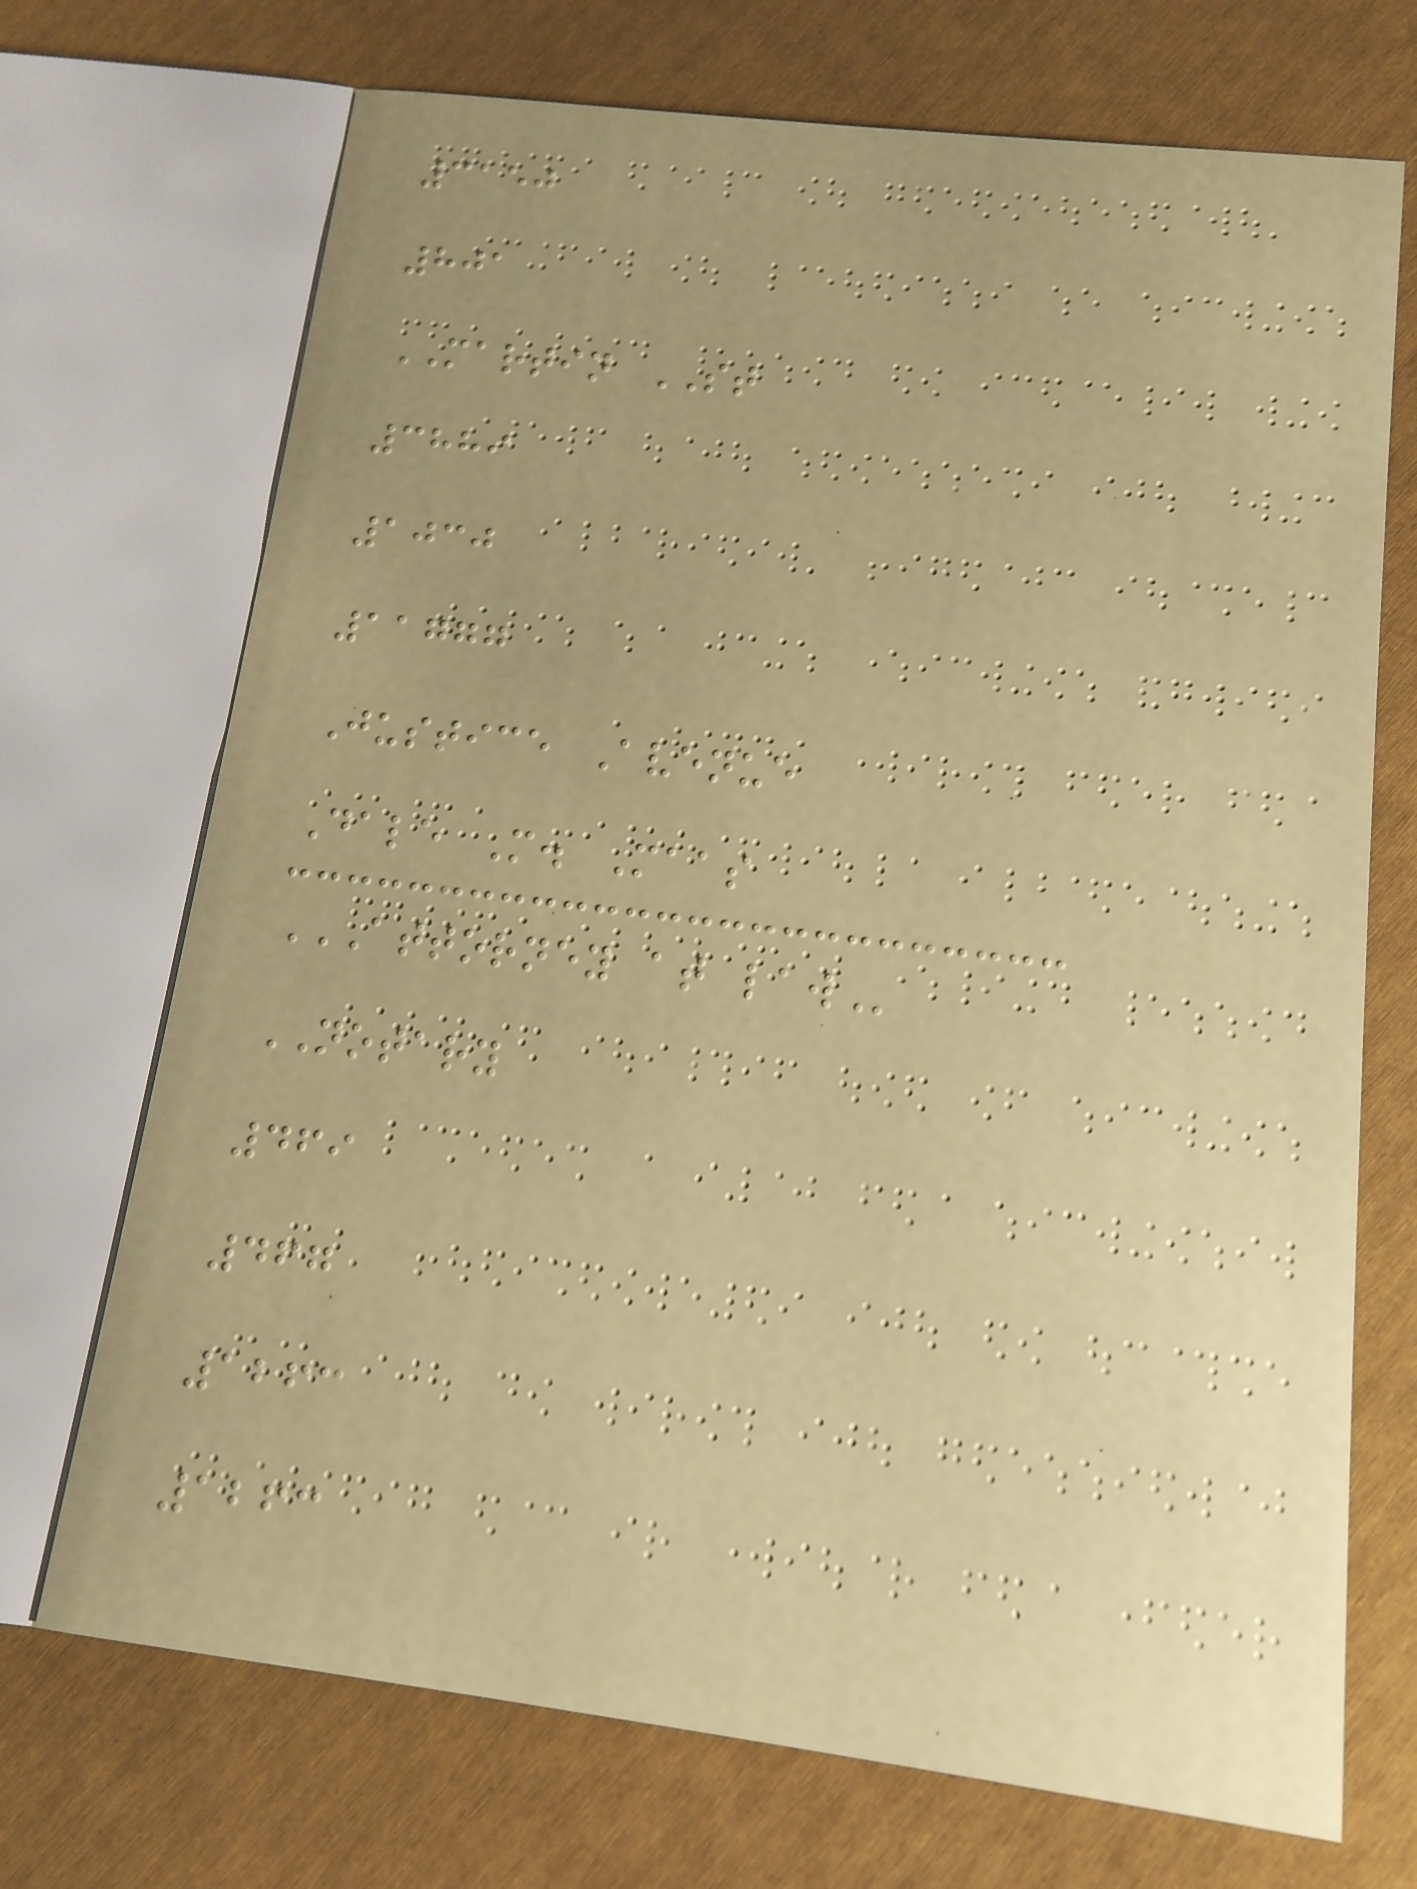3150
801
MARTIN ST
3889
1030
11777
Justice Avenue
Dale M. Maas
ATTORNEY AT LAW
NOTARY
469
467
1263
1263
